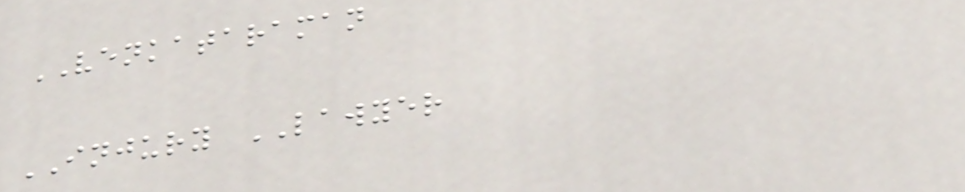VENKATARAMAN
INJURY LAWYER
